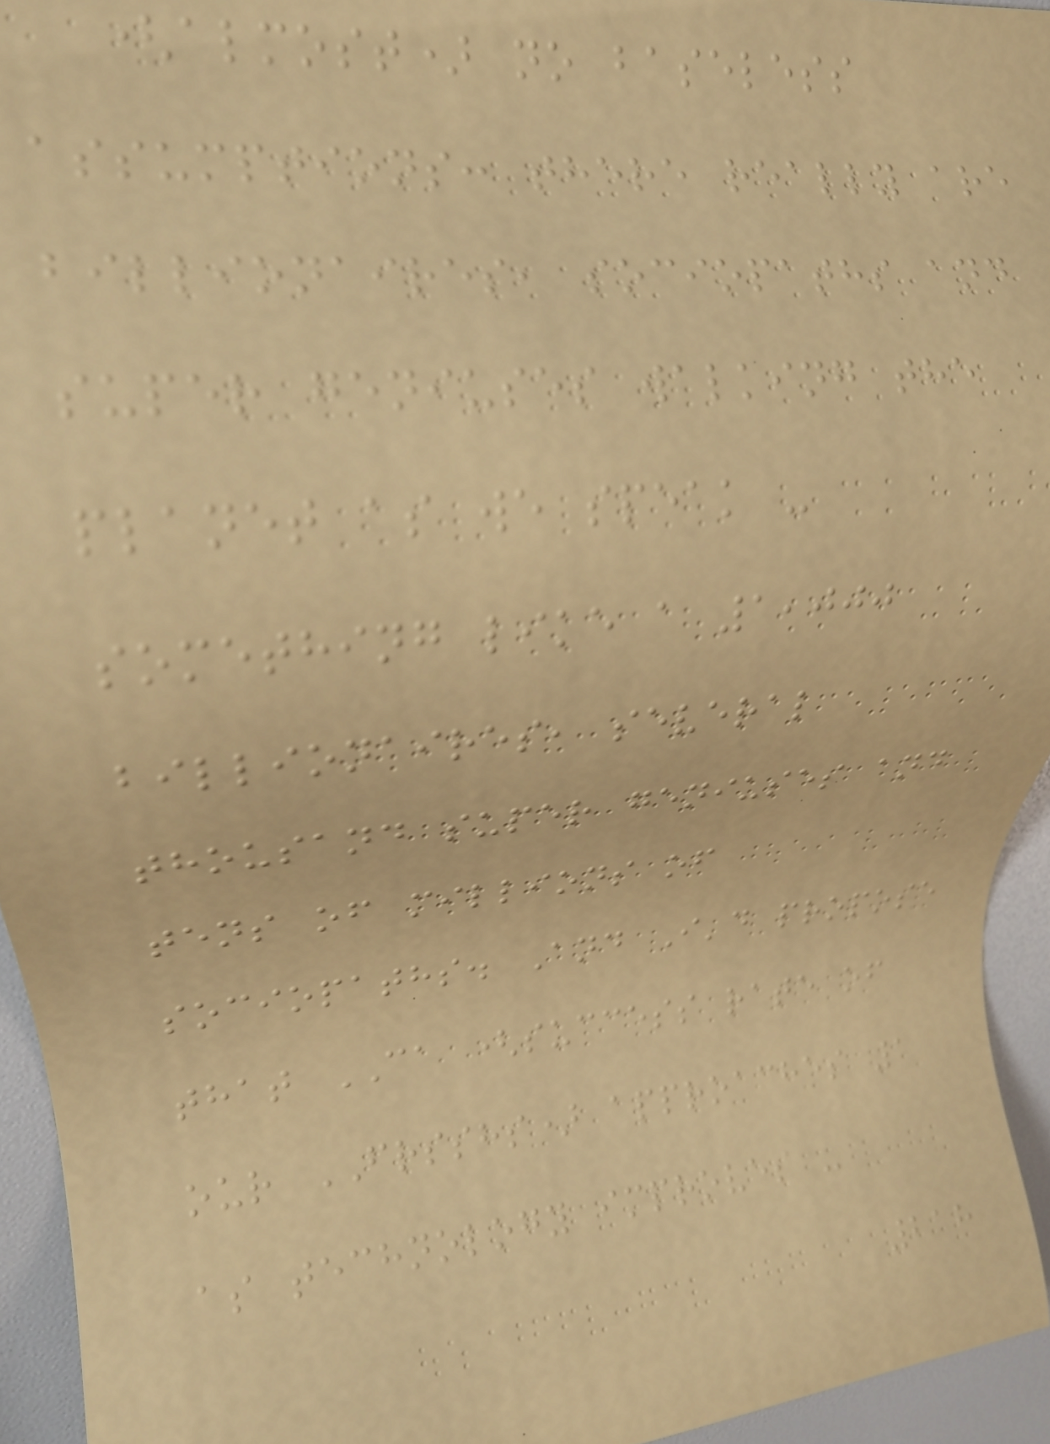(almost) no baseless
assumptions: there really are
billionaires, sociopaths and
super geniuses walking the
planet as we speak -
something like a 1,000
billionaires, several
thousand super geniuses and
tens of millions of
sociopaths. And I'd propose
that CA (success rate of
our FRSSHS) approaches 1
as technology improves -
218
